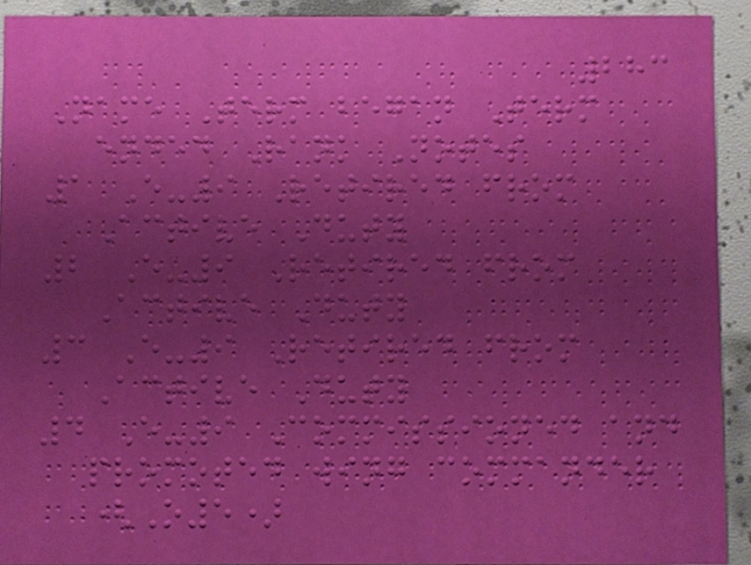283
Name Term began Term
ended Rank Notes
1 E-9 Retired from
Active Duty
2 E-9 Retired from
Active Duty
3 E-9 Retired from
Active Duty
4 E-9 Commissioned and
promoted wing commander
(O5)
